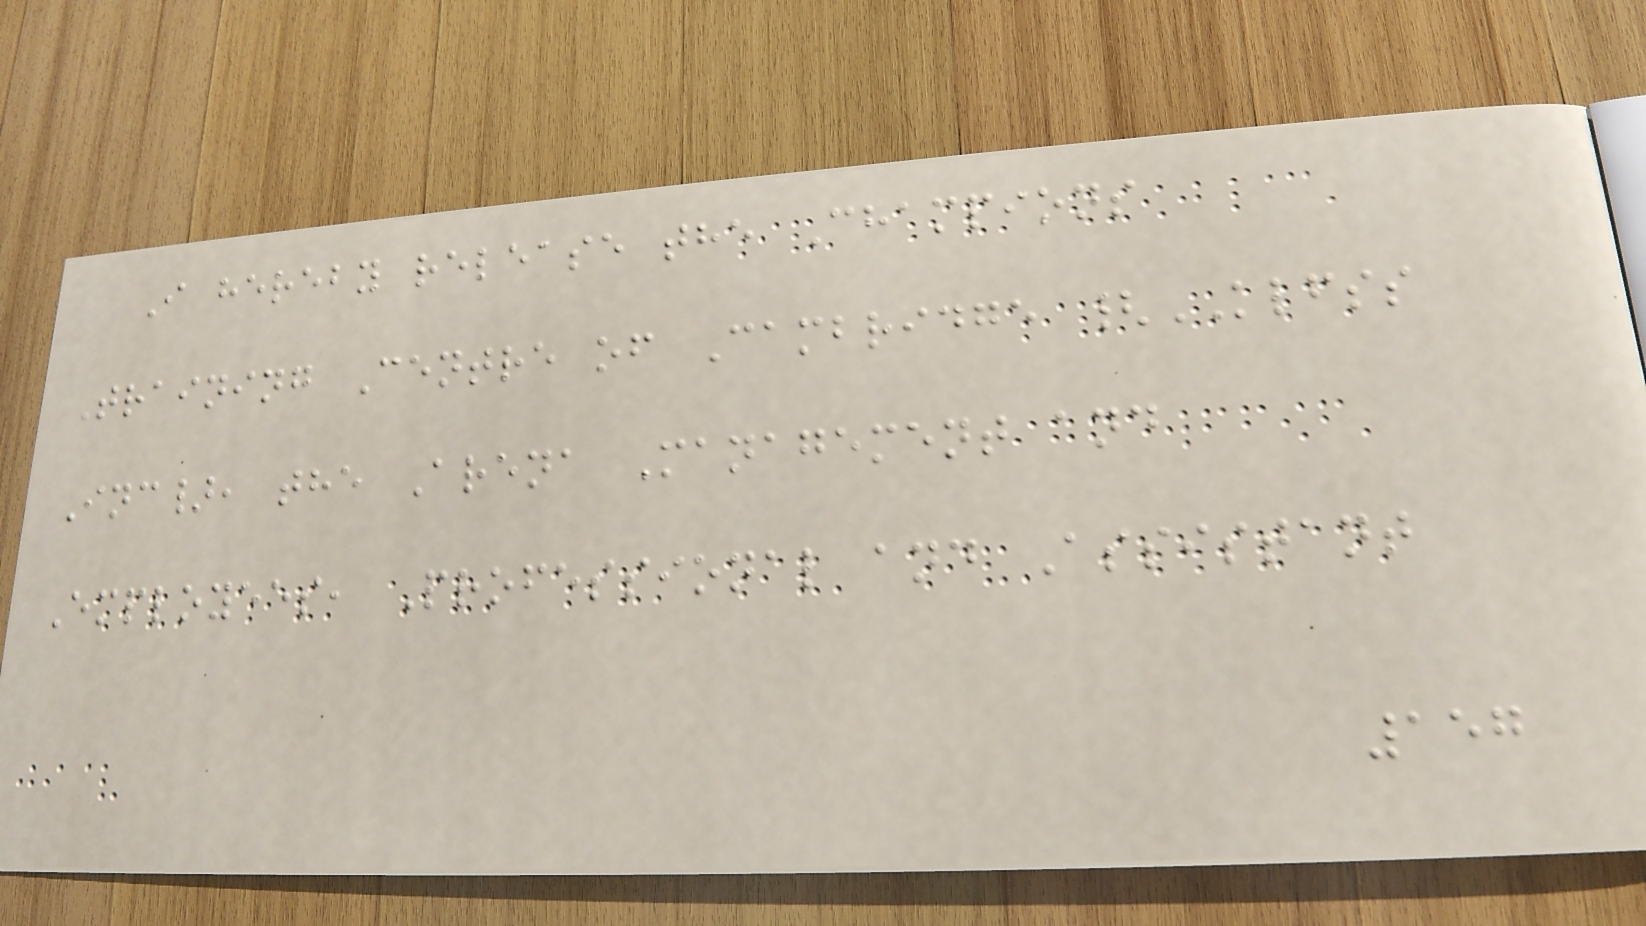I hereby release the Champions
Training Centre of Cambridge {KLFSS
Inc}, the Arena Management and
Employees, Professional and Assistant
157
